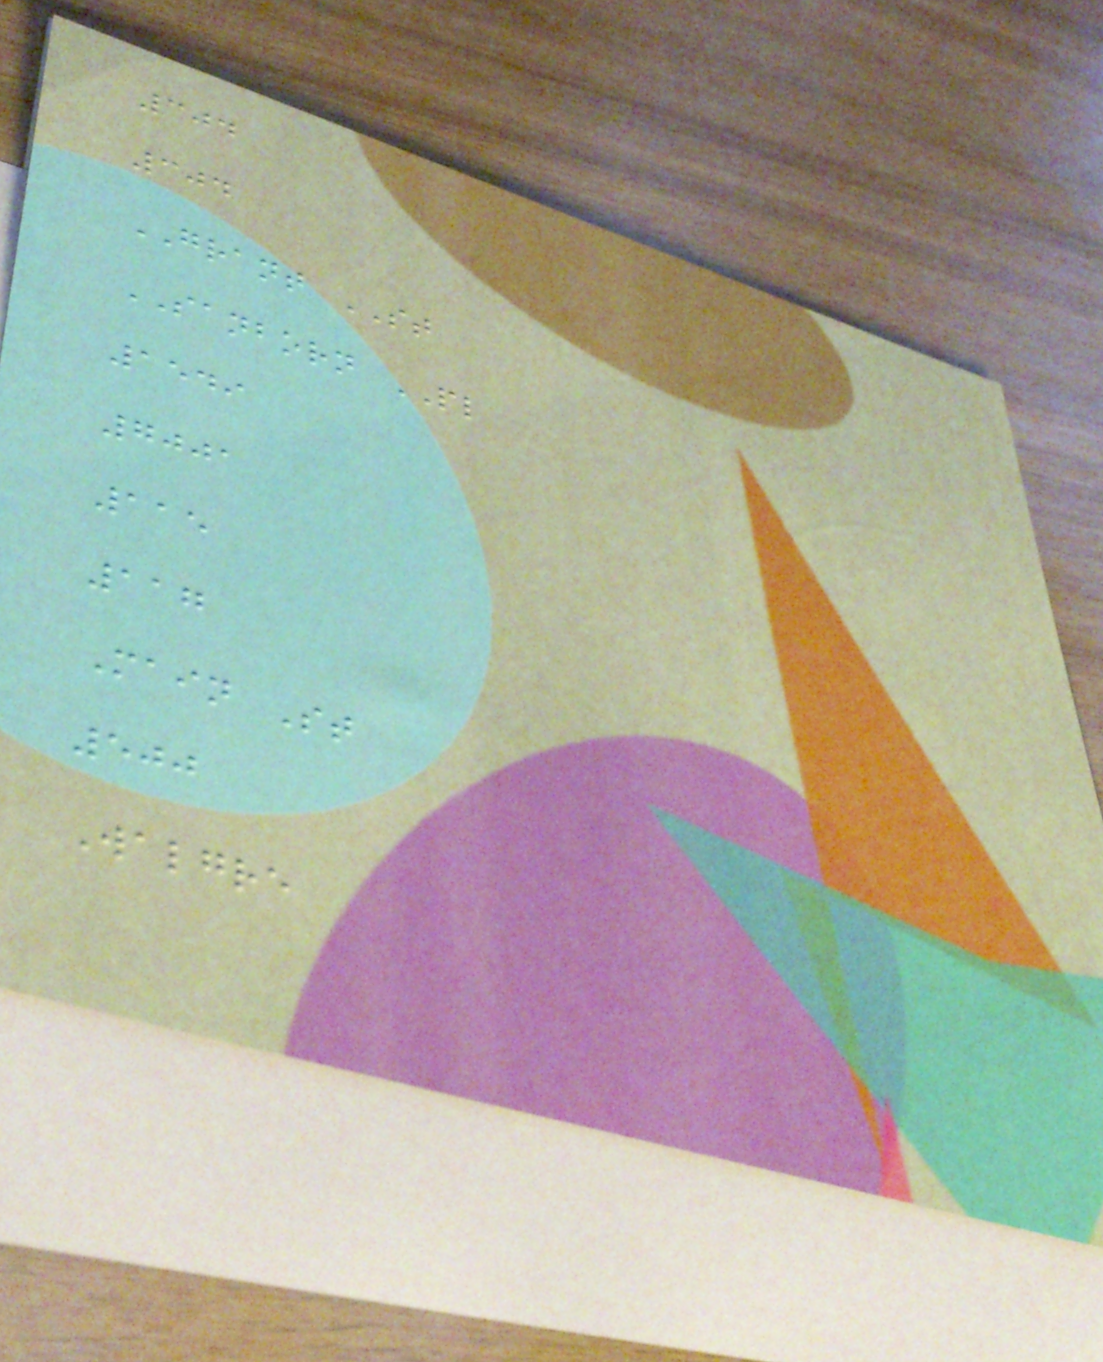304
304
GRANT ST
SANBORN PL
1549
7001
115
117
Main St
500
Walgre
